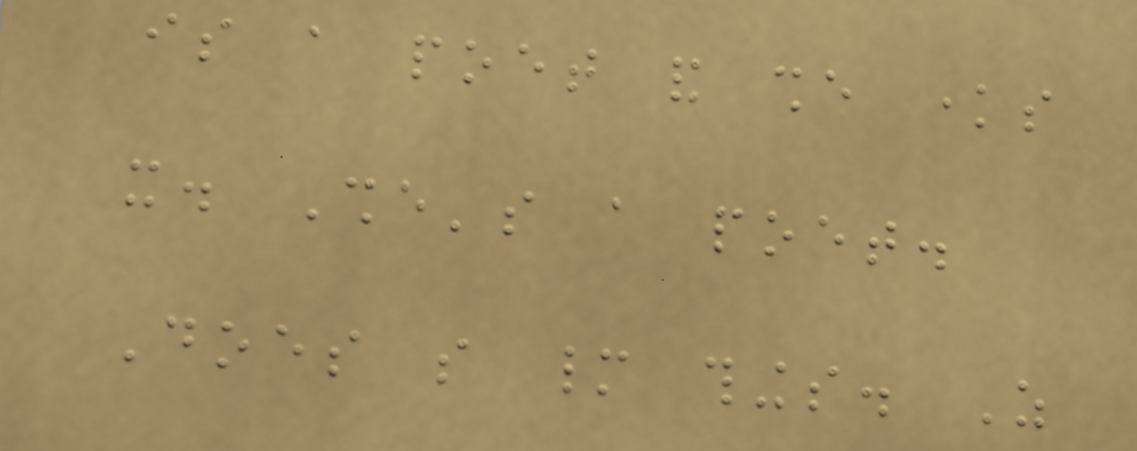is a poet and she knows
it. She's a poet.
Does so many things. As
